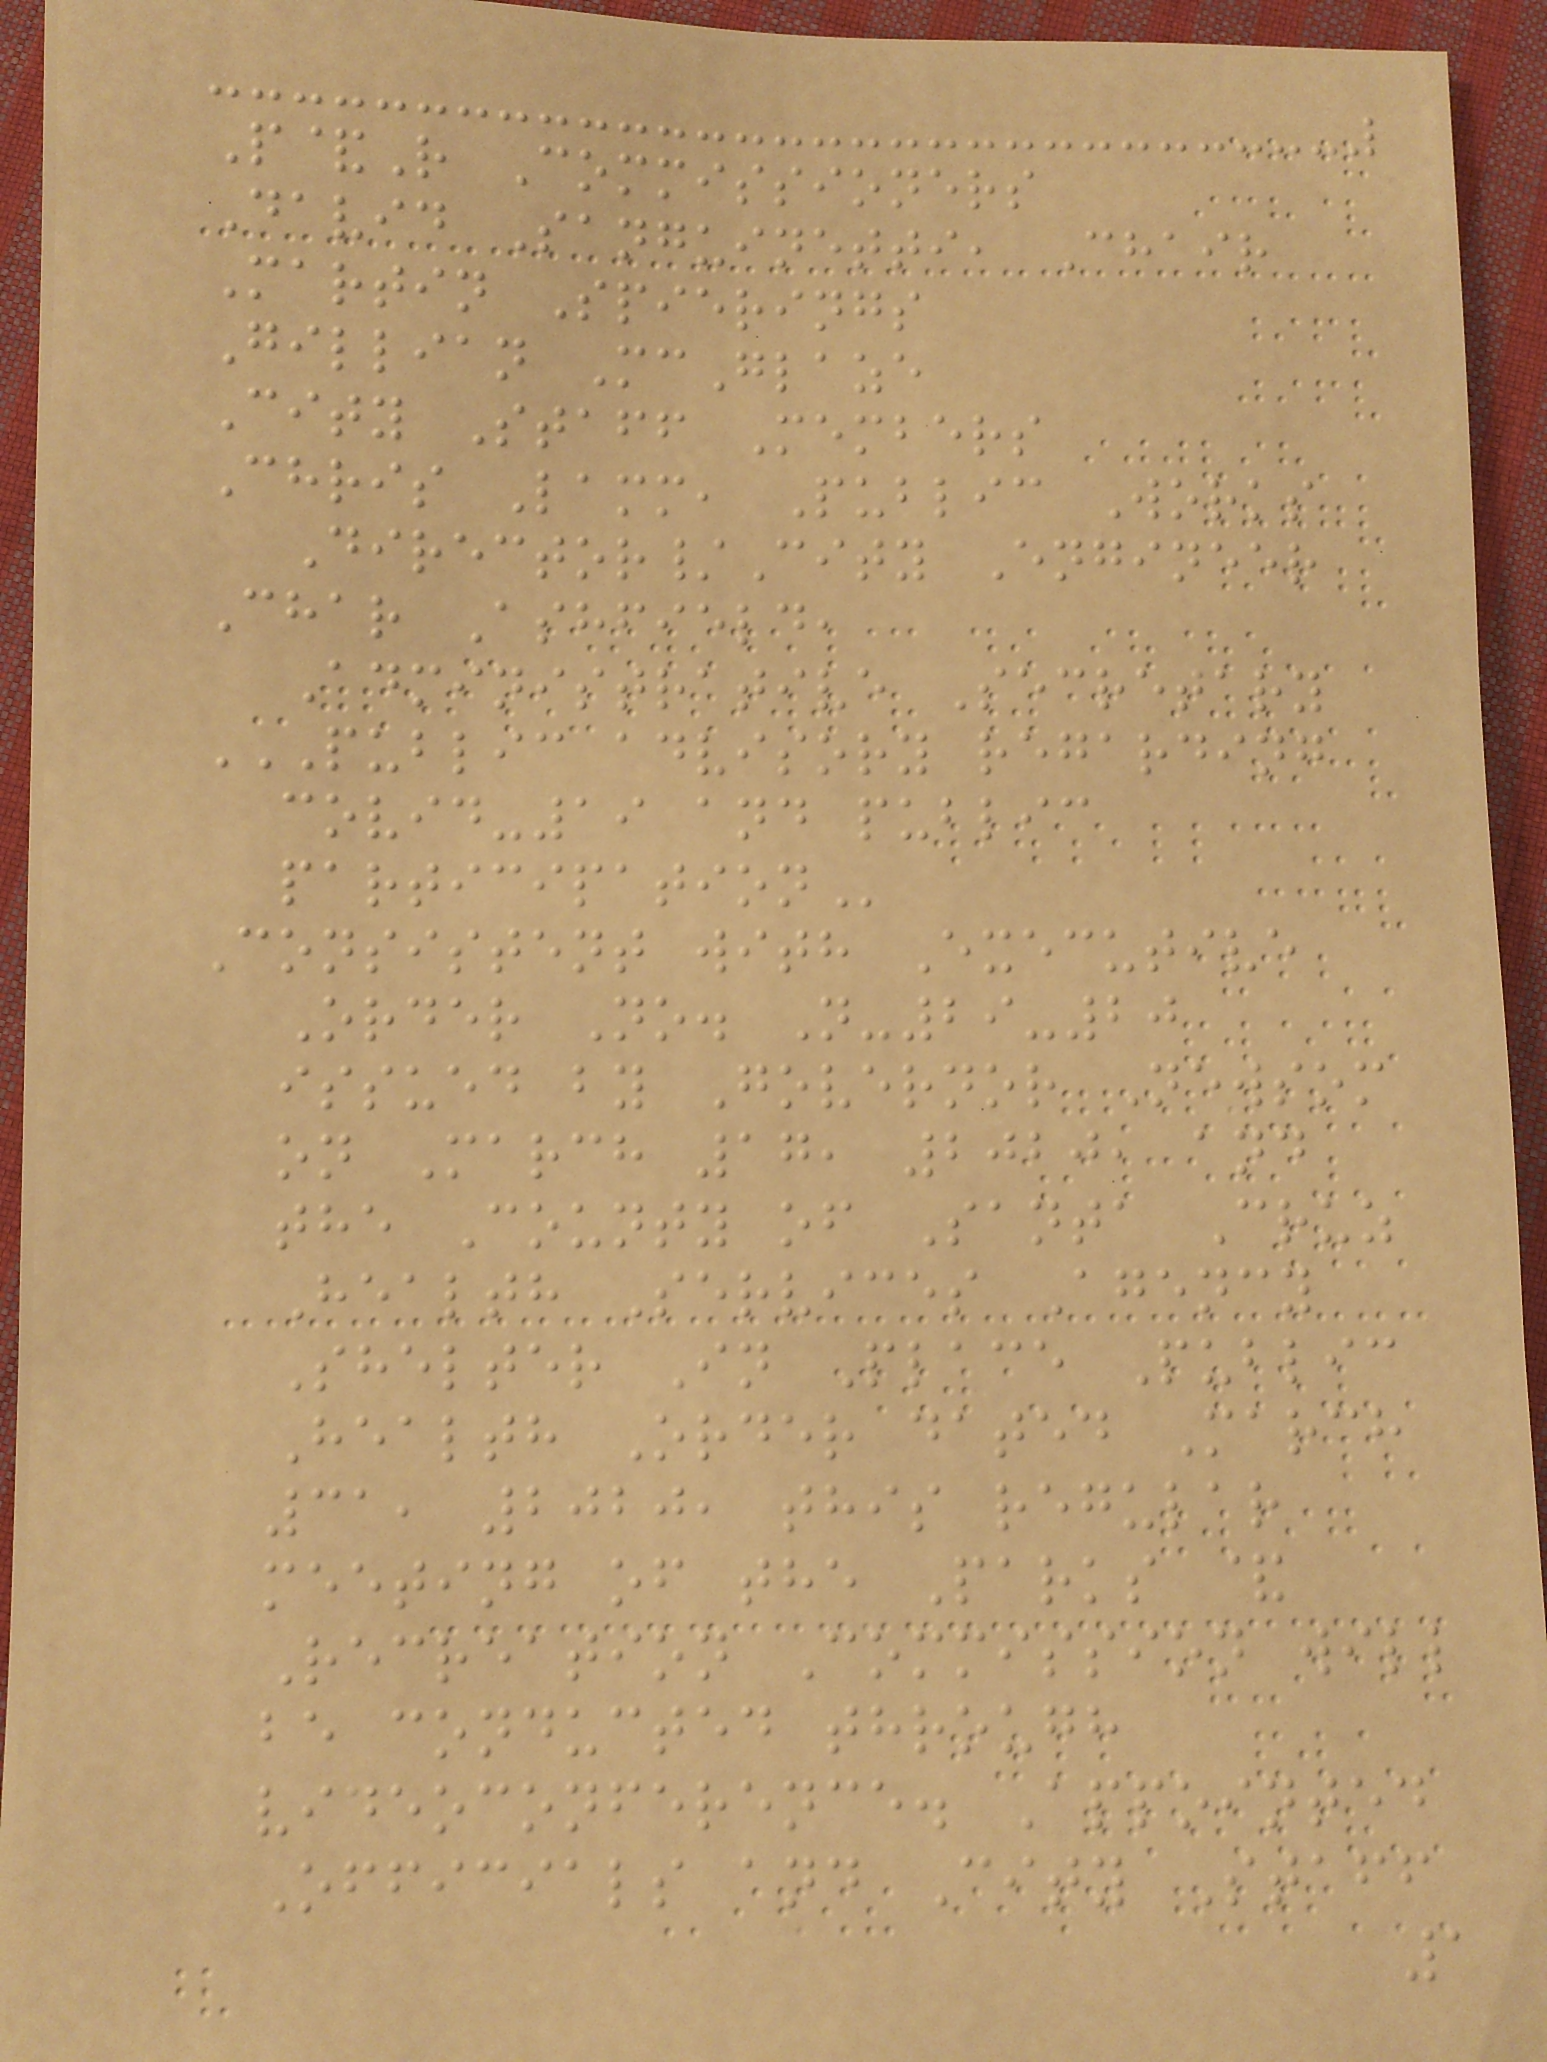P&R Commissioners
David Sanguinetti, Chair
Martin Spierings
Gillian McGlaze
City Staff Members
Chris Lamm, Public Works
Director/City Engineer
Char Ashfield,
Administrative Secretary
PUBLIC ADVISORY REGARDING
COVID-19 AND PUBLIC
PARTICIPATION
Consistent with Executive
Order No. N-29-20
issued by Governor Newsom
on March 17, 2020, and
the County of Santa Cruz
Health Services Agency
Shelter In Place Public
Health Order dated March
31, 2020, this regular
meeting of the Parks &
Recreation Commission will
be conducted through
videoconference. Appointed
Officials and City Staff
1
